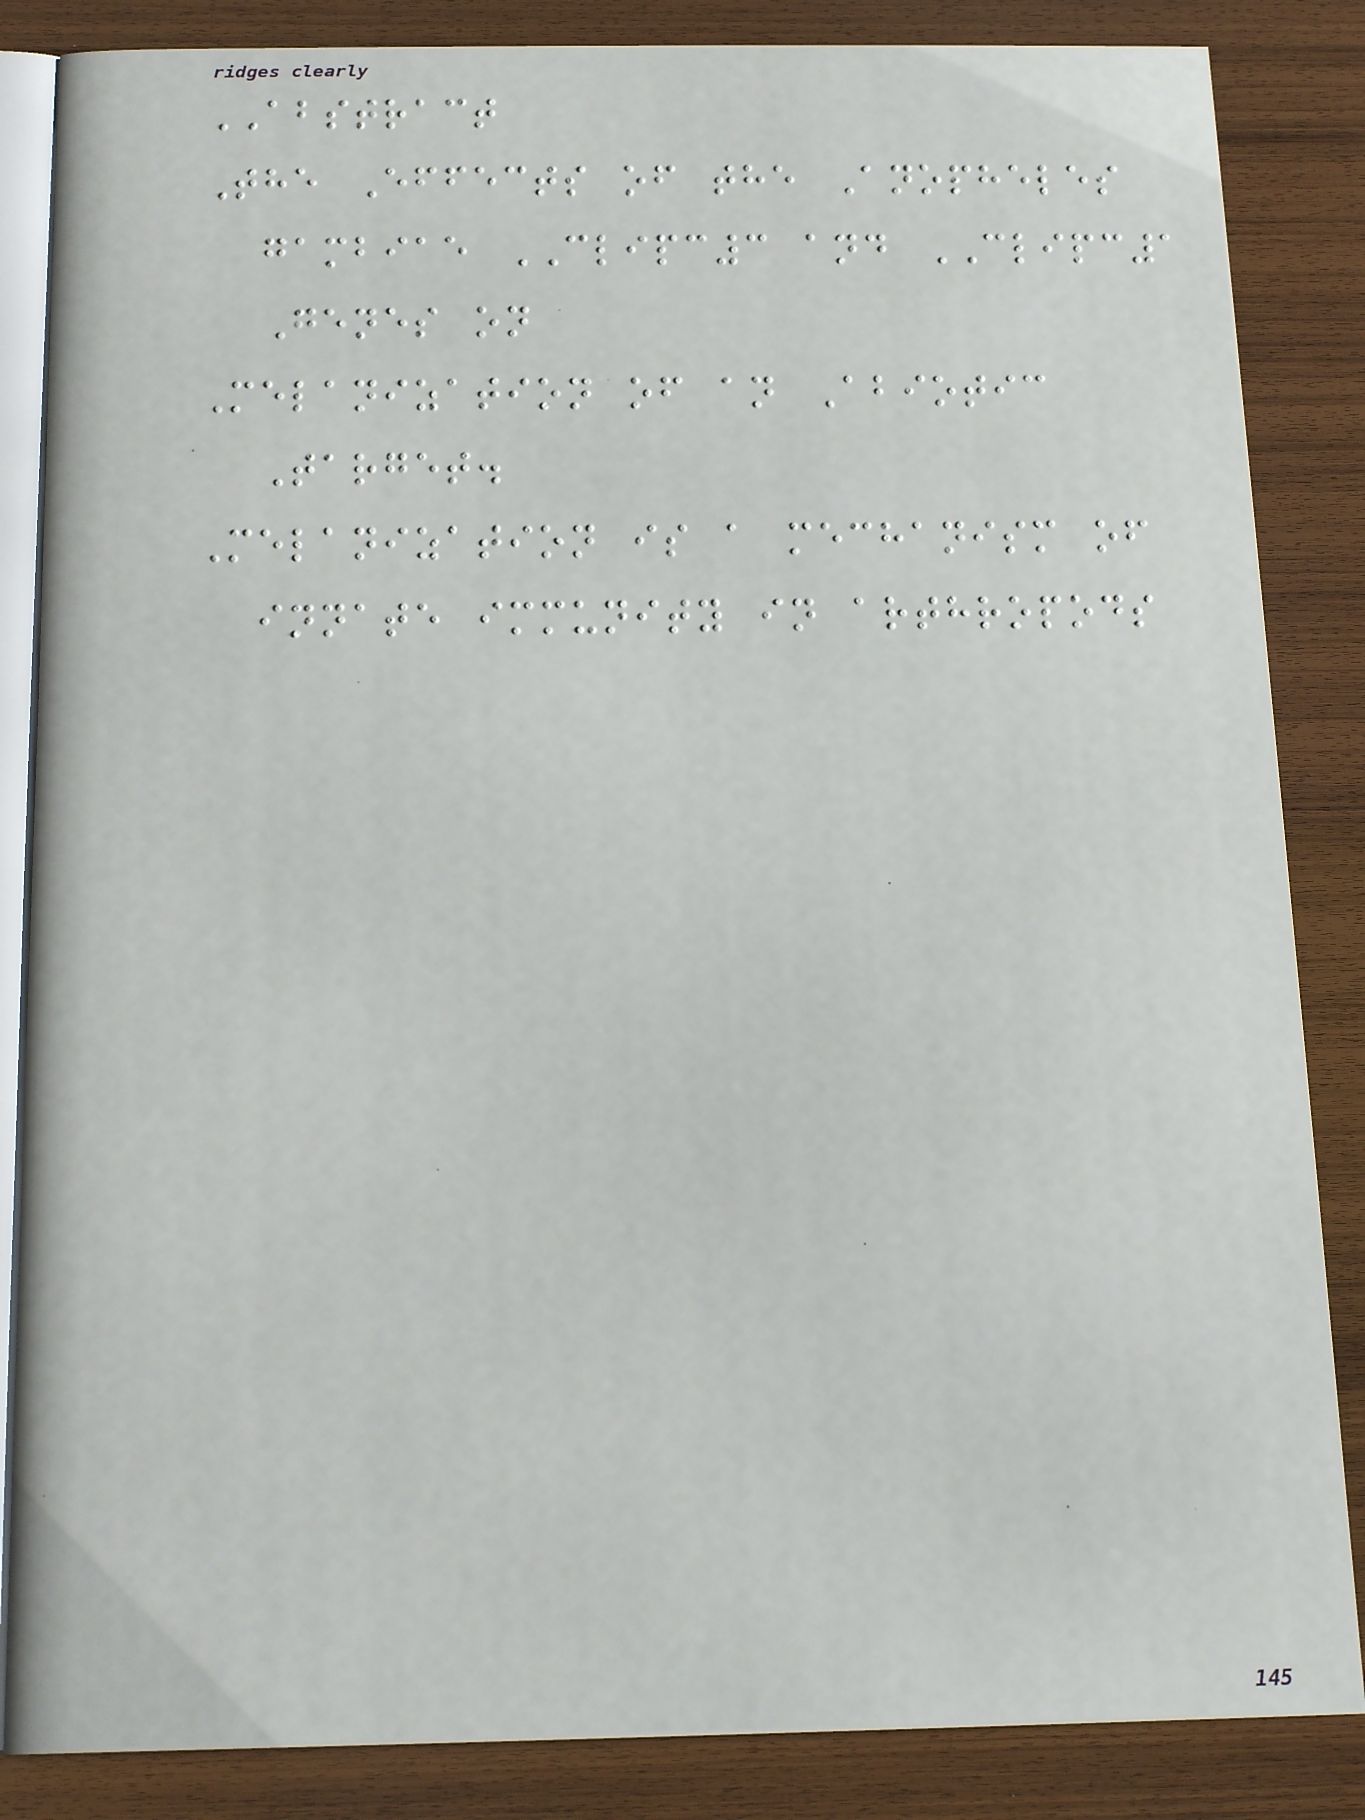ABSTRACT
The Effects of the Anopheles
gambiae CLIPC3 and CLIPC1
Genes on
Melanization of an Abiotic
Target.
Melanization is a mechanism of
innate immunity in arthropods
